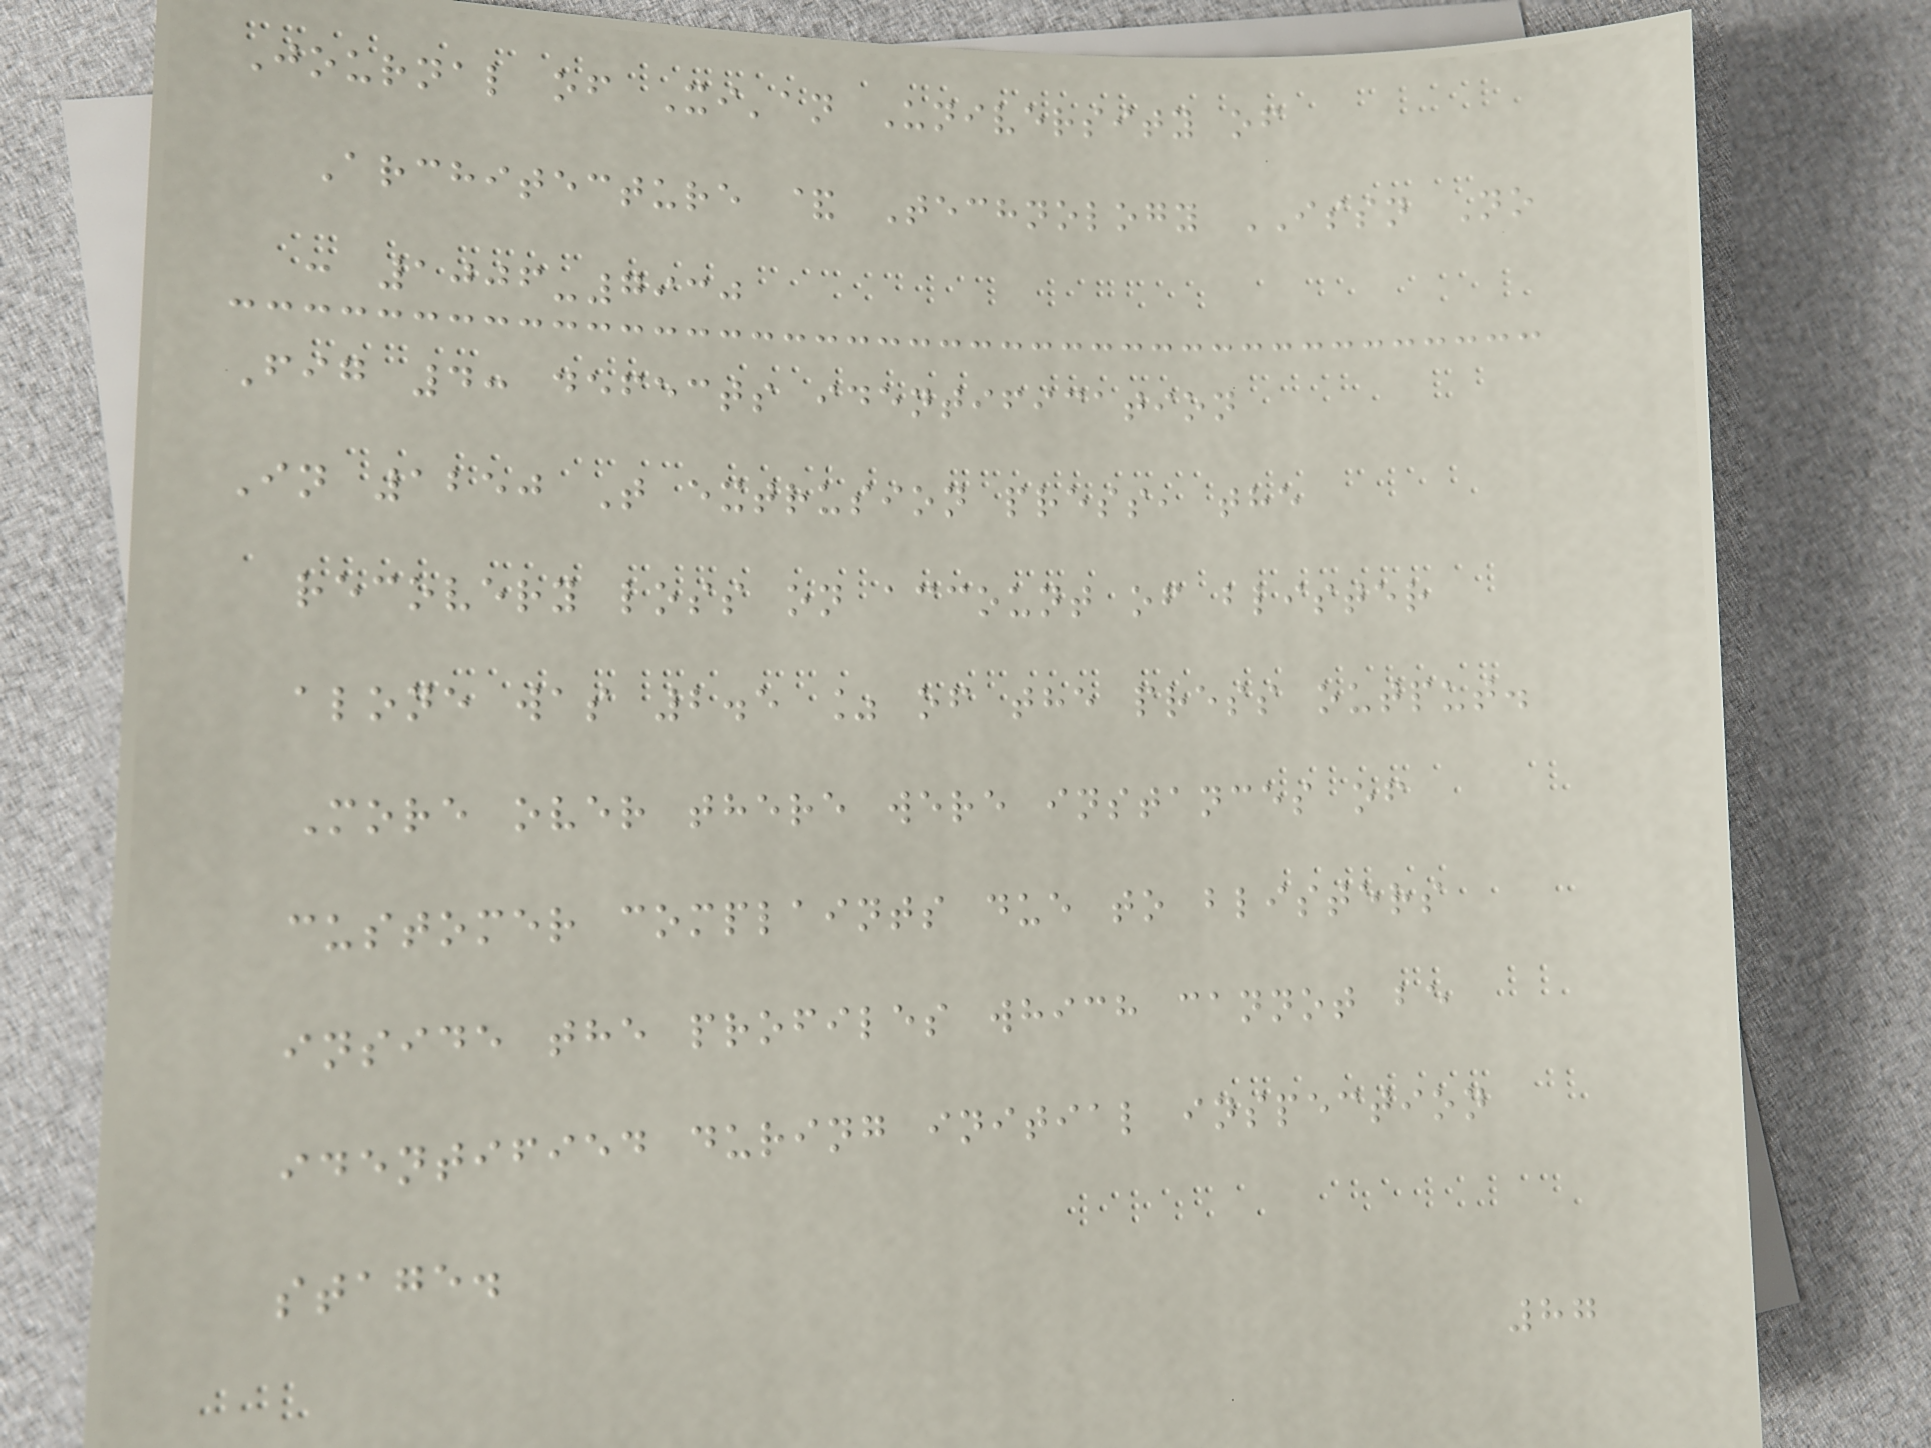Journal of Xi'an University of
Architecture & Technology ISSN No
: 1006-7930
Fig 4: defects identification
In 1250 T extrusion press, the
recovery loss on account of blister
alone was 2.5 % of the press output.
More over there were instances of
customer complaints due to blisters
inside the profiles which cannot be
identified during initial inspection
stage.
87
